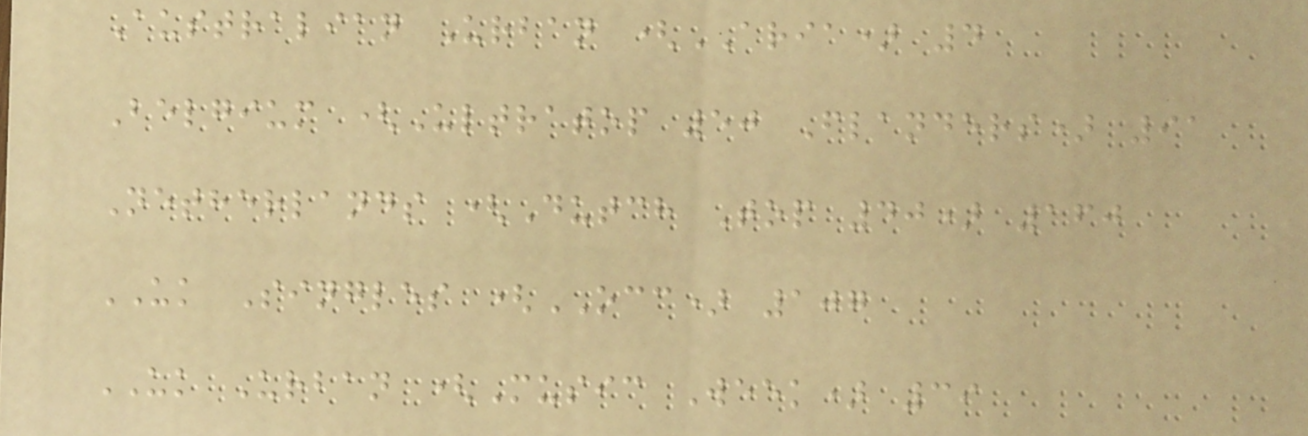Australian Urban (ARIA) 4
Belgium (Ultratop 50 Flanders) 91
Netherlands (Dutch Top 40) 160
UK Singles (OCC) 107
UK Urban (Music Week) 39
